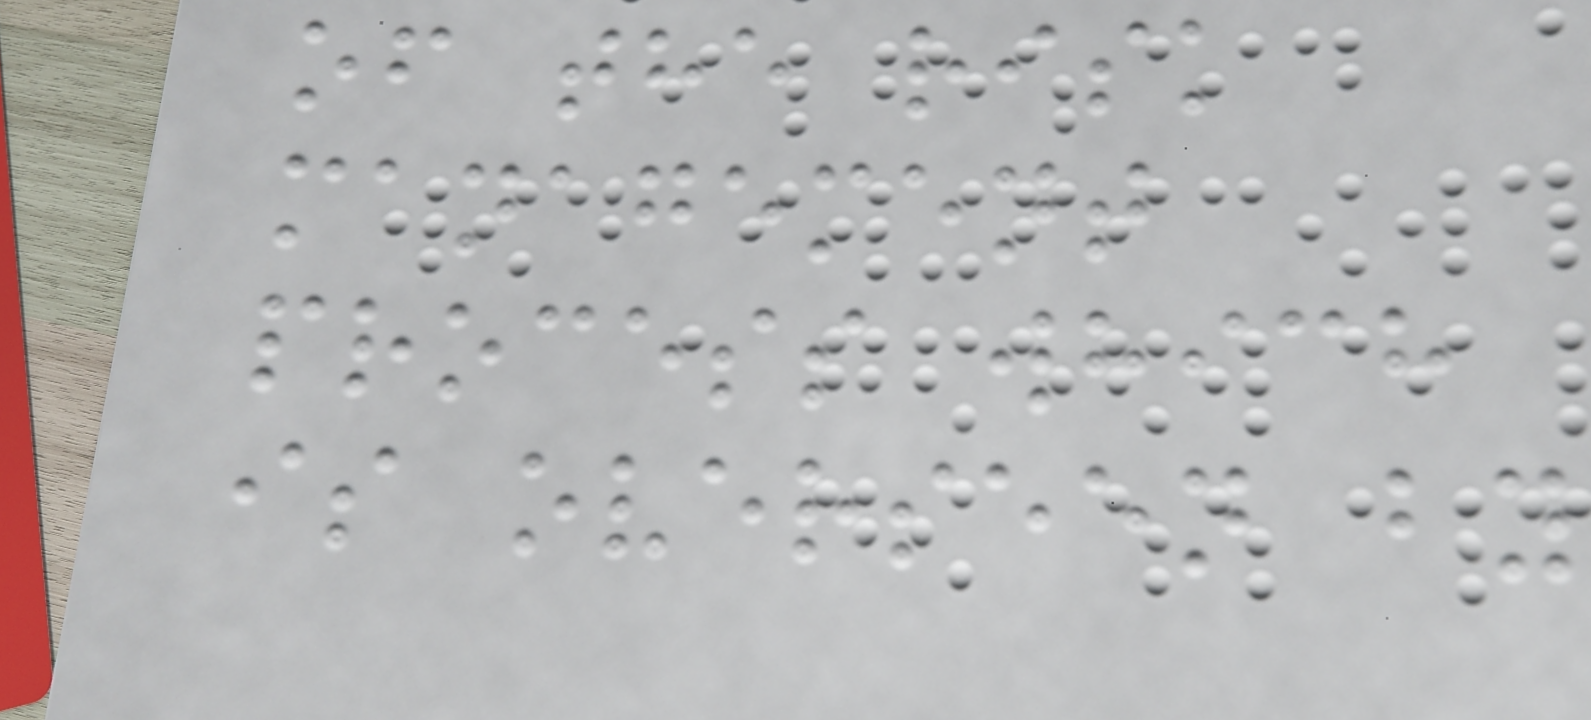of the risk
management
process which
is overseen by
